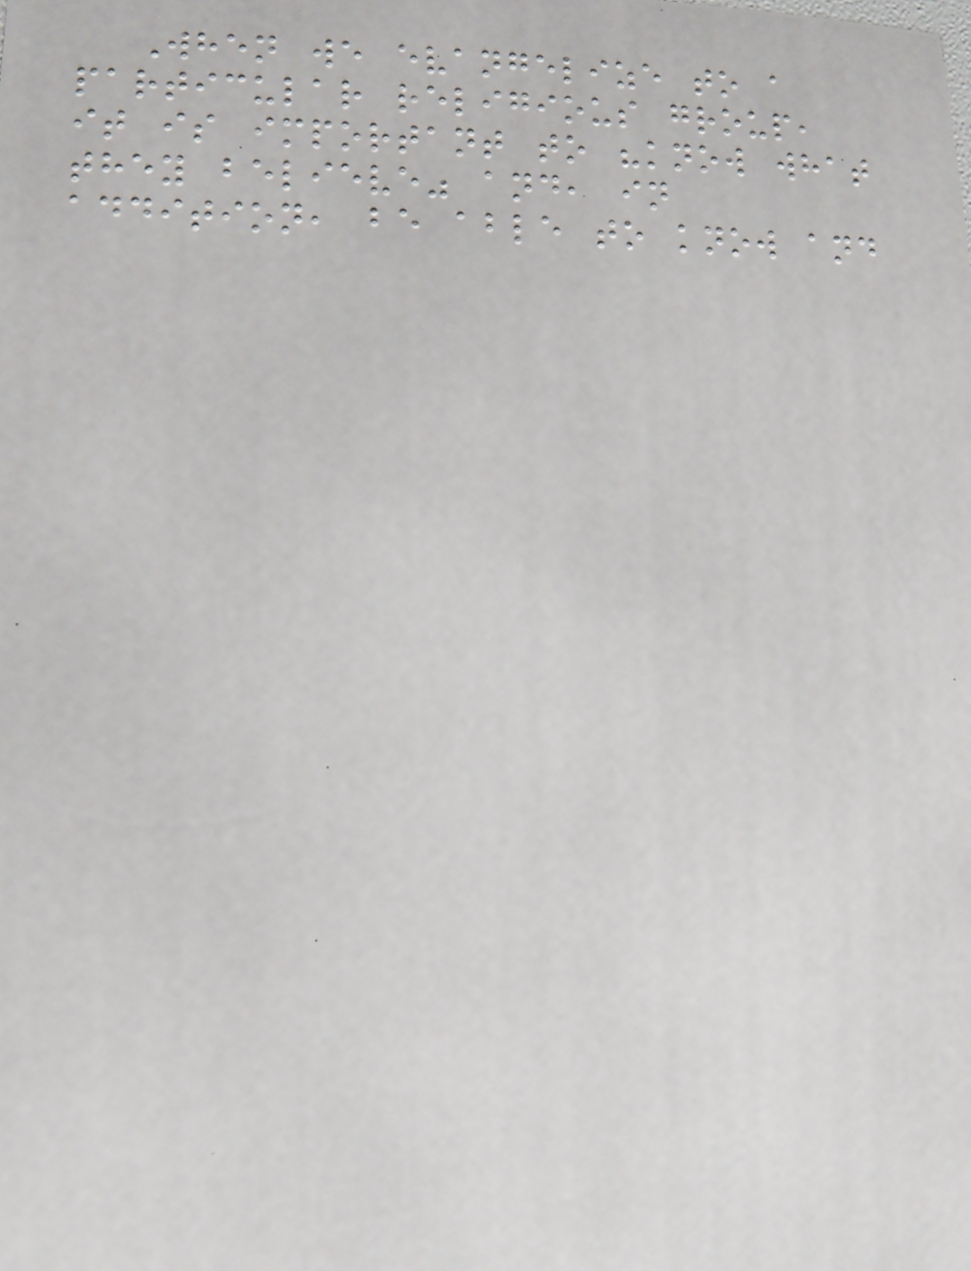When we evangelize to a
particular religious group,
it is important to "know what
they believe" and, in
addition, be able to know and
